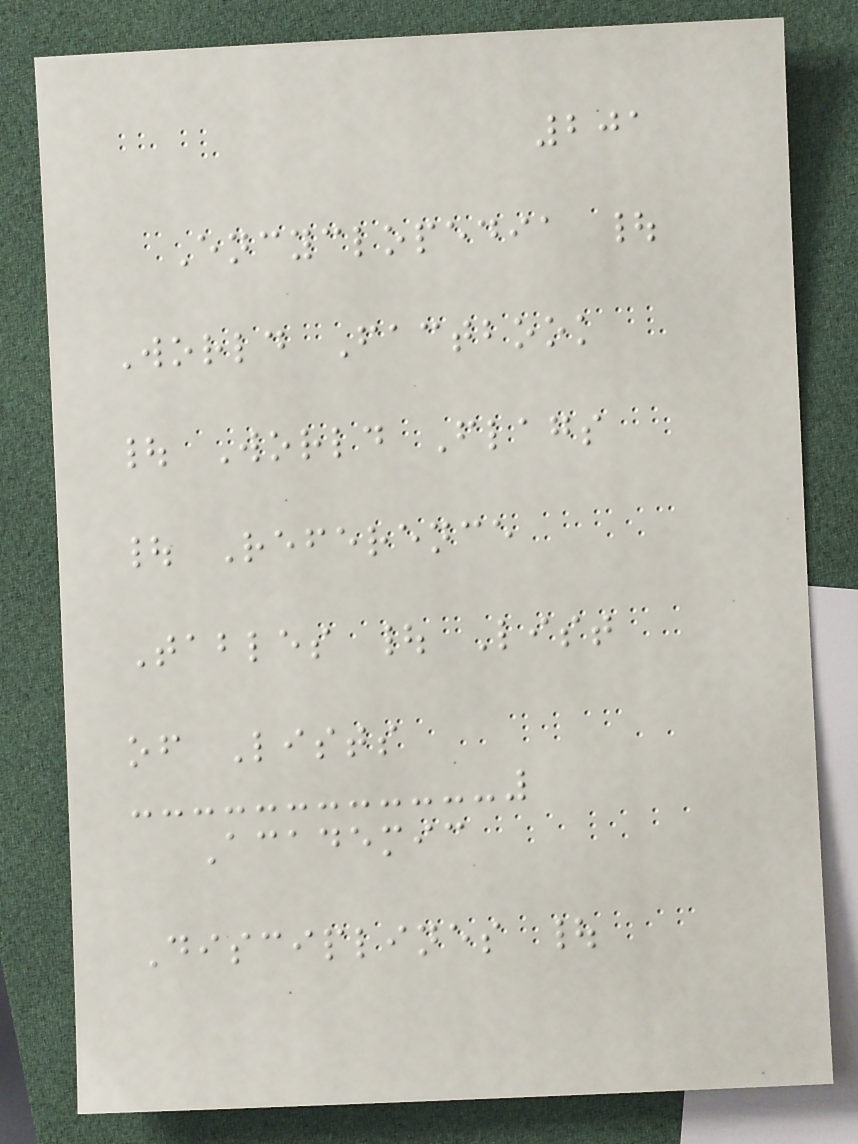201
Encyclopedia |
World Factbook
| World Flags
| Reference
Tables | List
of Lists
Academic
Disciplines |
